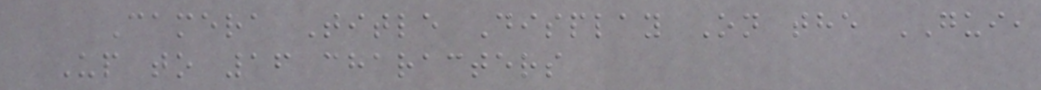Camera Title Display On the GUI,
Up to 16 characters
